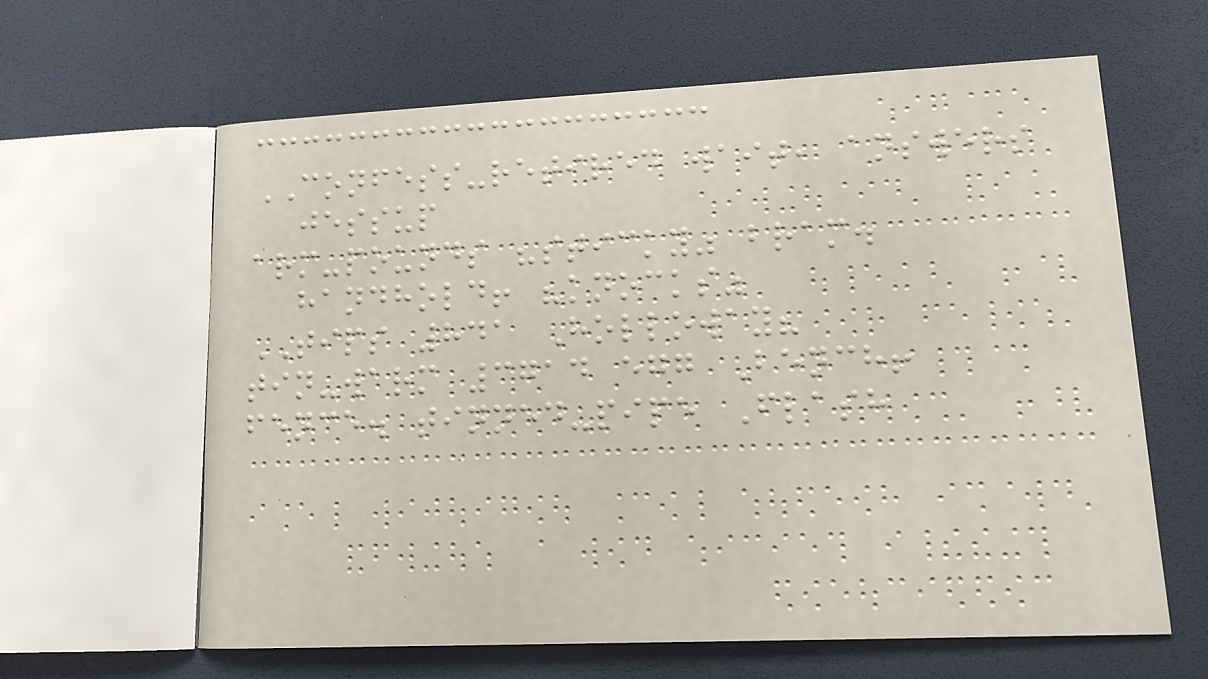CONFESS-retired wait, answers
jessup
arm-pounds "sticky" bram.
handhold! "knocks"
TIPS 841 Holloway?
tin-warm 3714 egg Bench!
fence. tinned-pipe Flash
